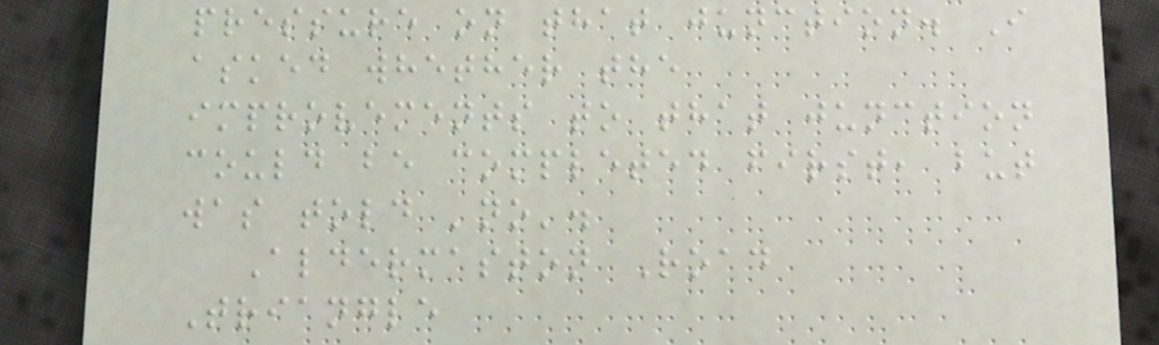pressure on that junction. I
asked whether the
improvements to that junction
could be completed first, but
was told 'no'.
Aldermaston Road
Triangle
